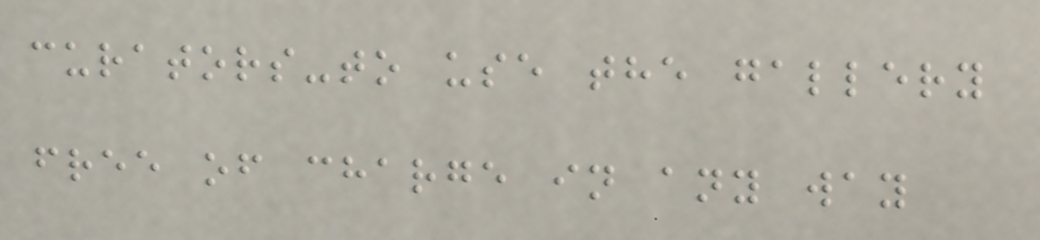curators-to use the gallery
free of charge in any way
